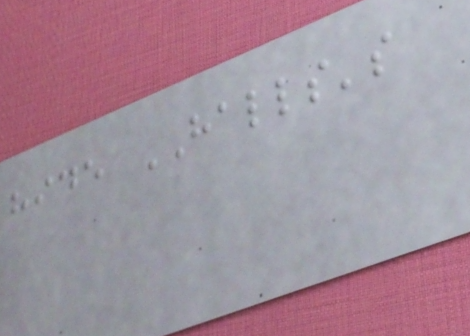hide HALLS's
